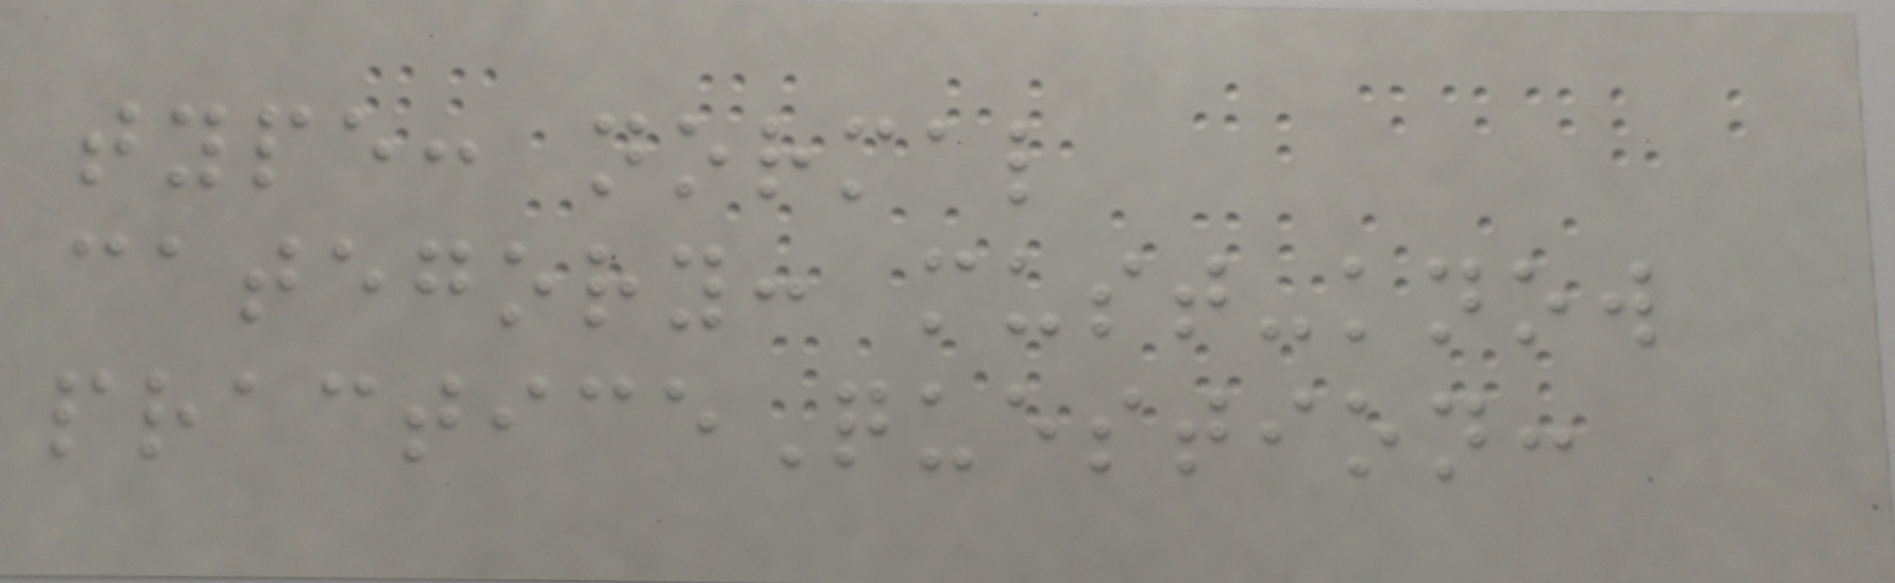type: normal
category: must-know
practiceQuestion:
